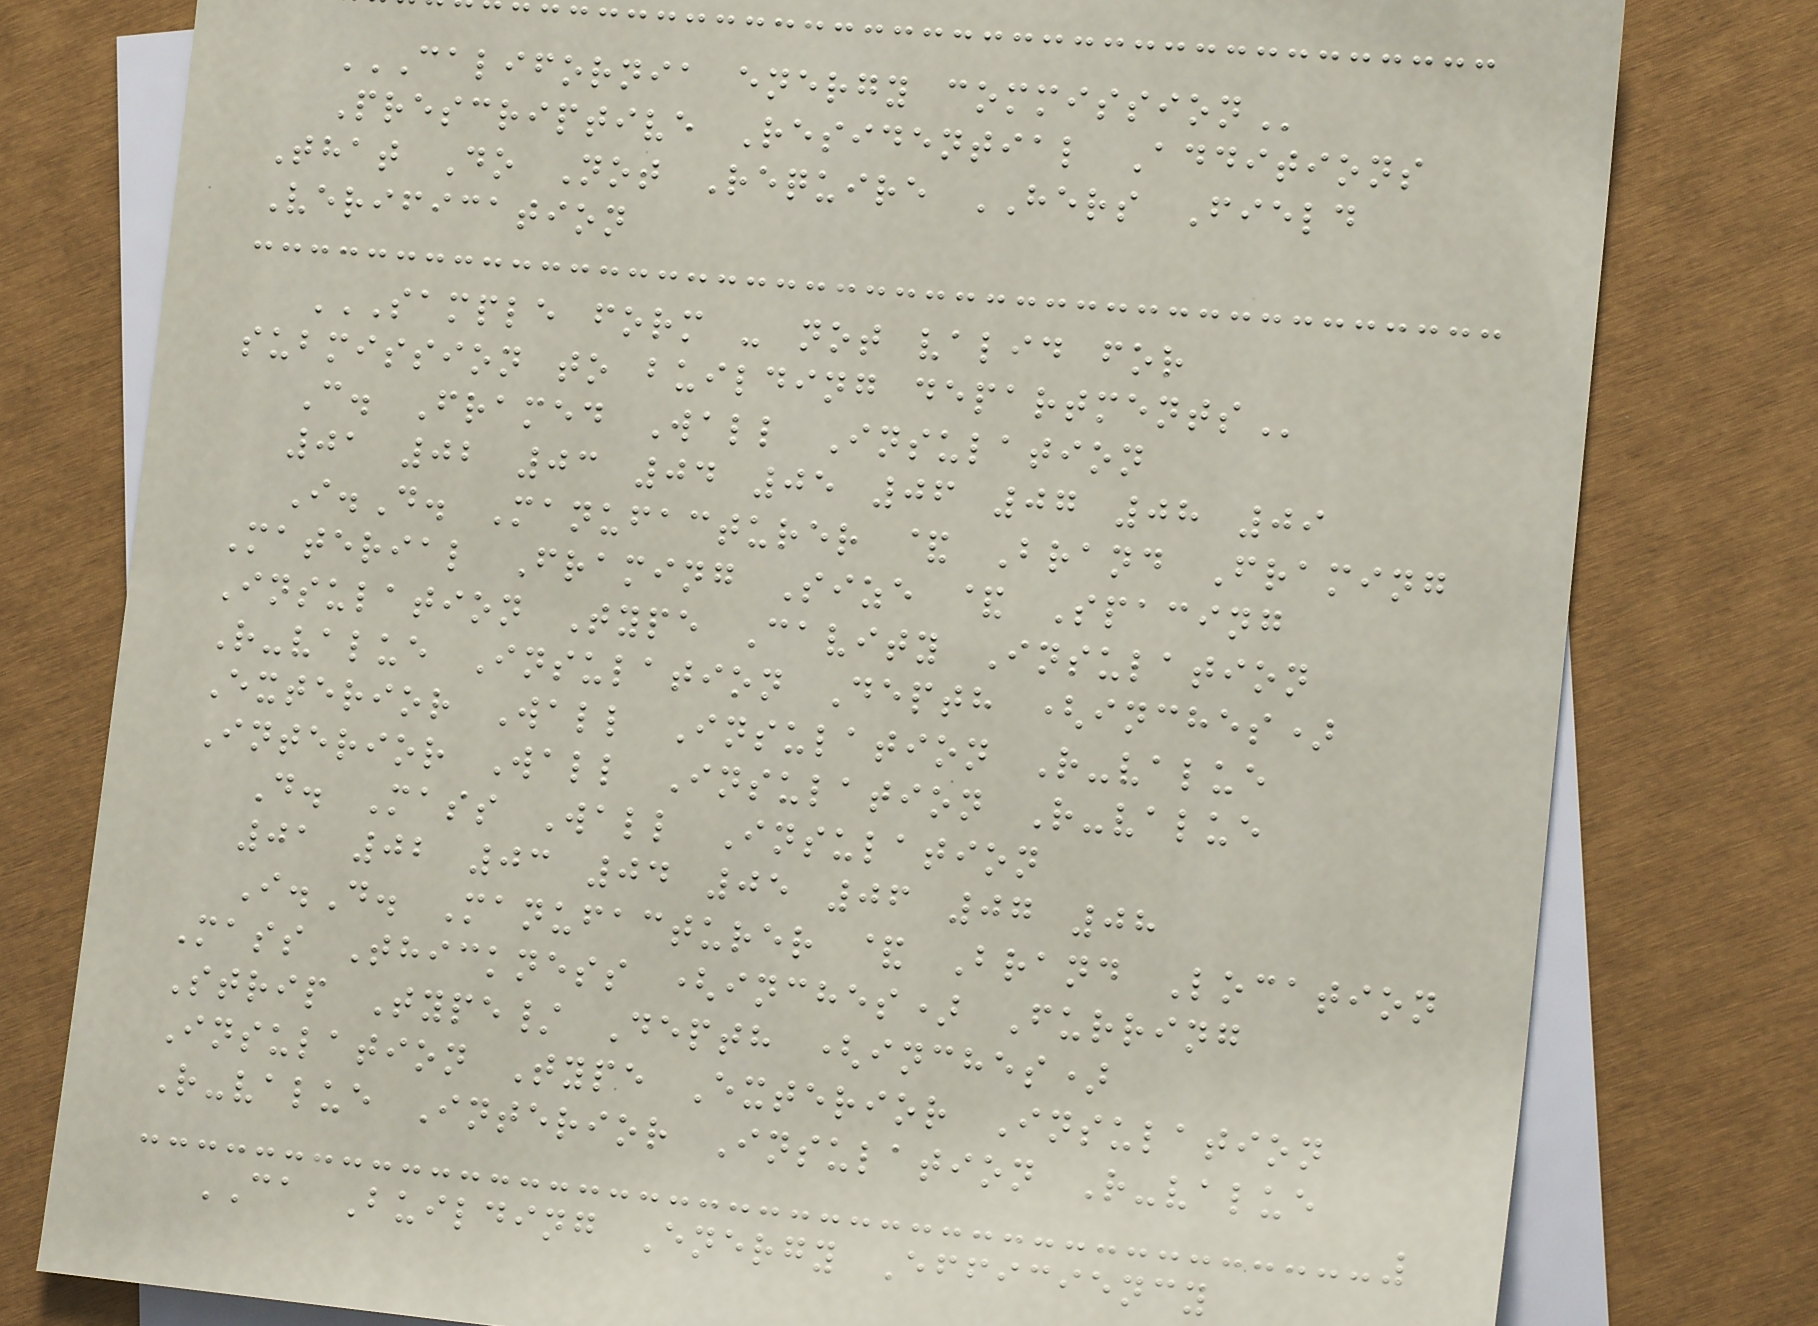CALIFORNIA ENERGY COMMISSION
Prescriptive Residential Additions
That Do Not Require HERS Field
Verification
SAMPLE FORM - NOT VALID FOR
SUBMISSION TO BUILDING DEPARTMENTS
C. Framed Wall Insulation
01 02 03 04 05 06 07 08 09
I.D. Manufacturer & Brand Framing
Material Framing Size & Spacing
Insulation Type Cavity Insulation
R-value Insulation Depth (inches)
Exterior Wall Insulation R-value
Interior Wall Insulation R-value
D. Mass Wall Insulation
01 02 03 04 05 06 07 08
I.D. Manufacturer & Brand Location
Mass Thickness (inches) Furring
Strip Type/ Depth (inches)
Insulation Type Exterior Insulation
R-value Interior Insulation R-value
CA Building Energy Efficiency
